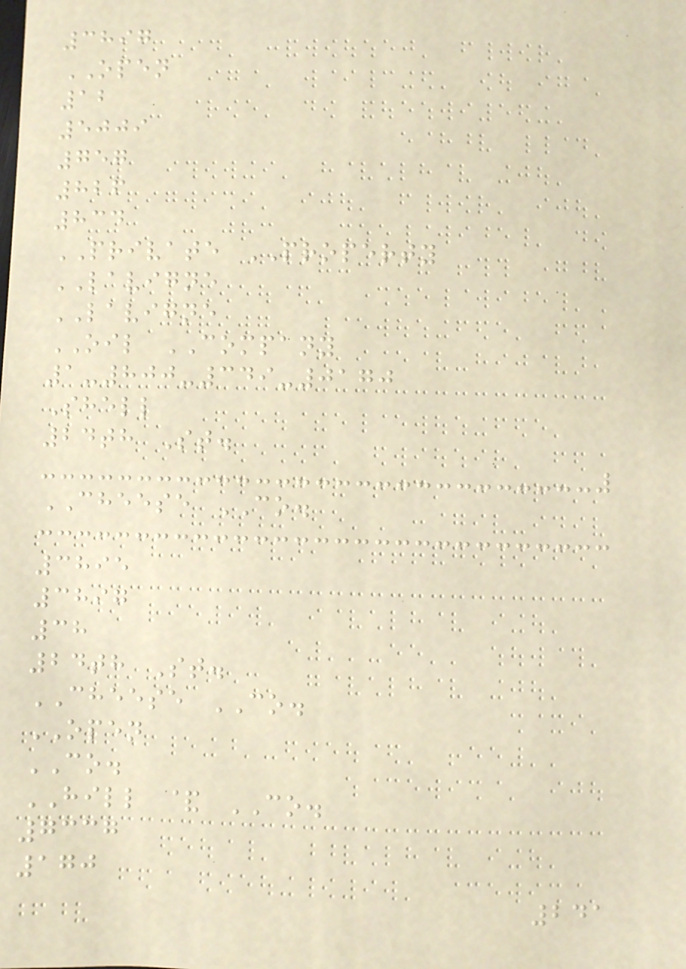3897
OPEN
12
5009
757
826
834
PRIVATE PROPERTY
LAVIGNE
LAVIGNE
OIL COMPANY
1-800-349-0170
Shell
24th St.
CHEESE CO.
3895
3897
38
24th St.
CHEESE CO.
OPEN
CO.
HILL & CO.
7337
170
241
